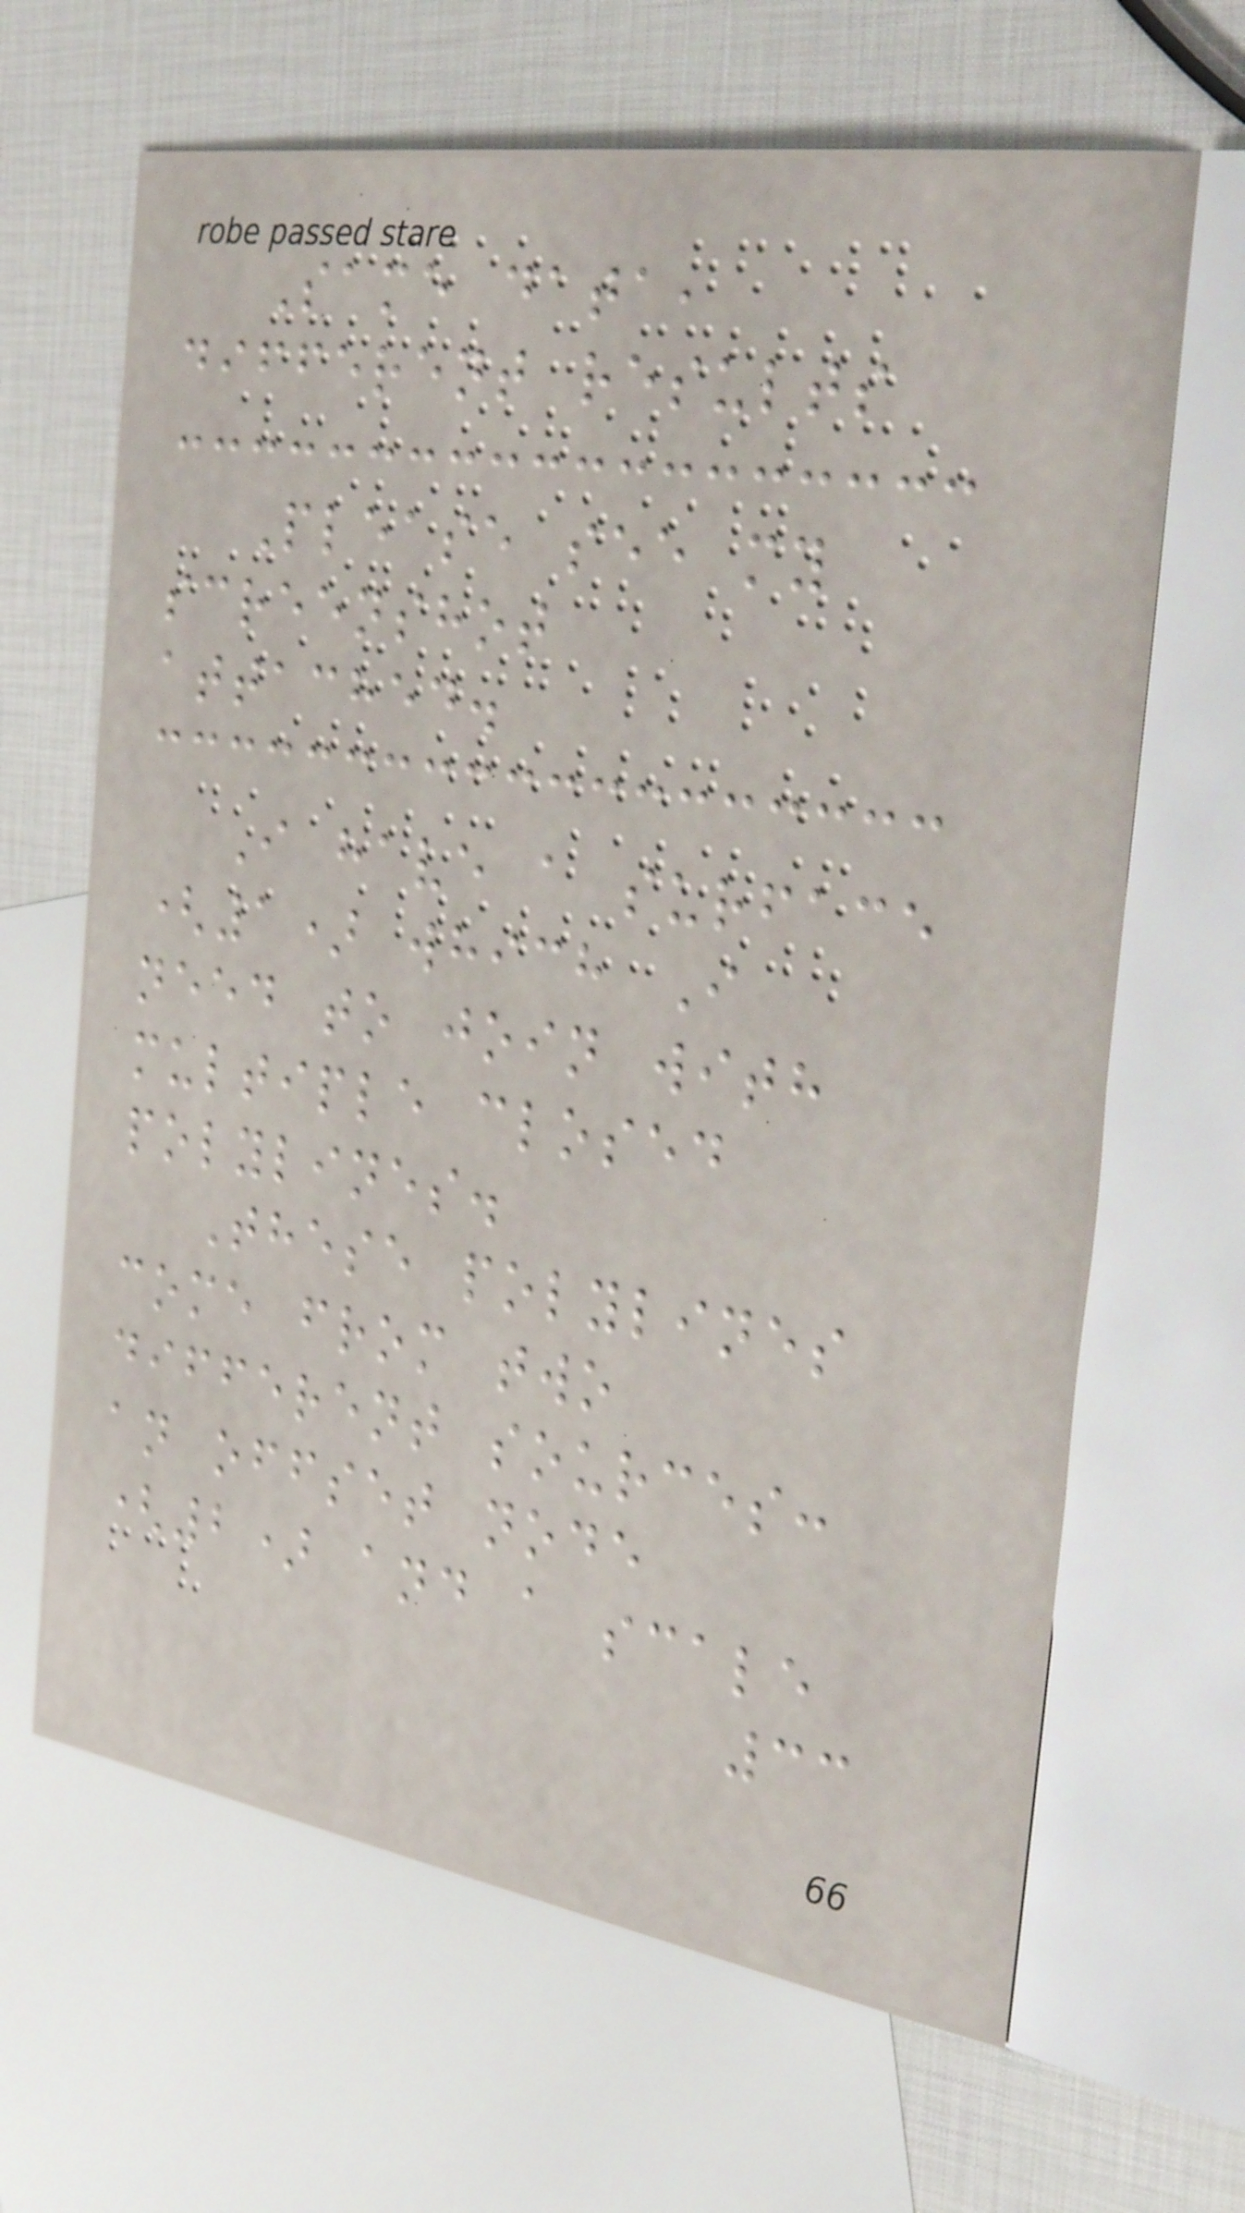Same data,
different results
Please see my
screenshot
attached.
I have a surface
(1) which I
need to join with
multiple closed
polylines.
These polylines
come from two
different sources:
an offset node
(2) and a scale
33
